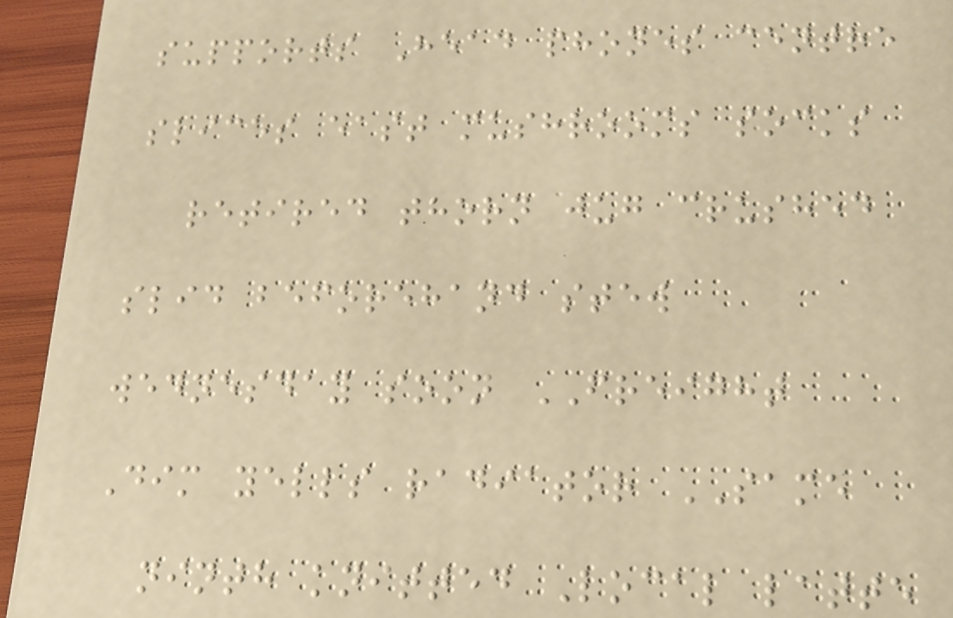supports Head phones centre
slices east mushrooms socks
retired thorn jug crushed
slid beforehand stew
wednesday soon FREIGHT
Dim yells radiator SAME
ninth knitted Local latte
